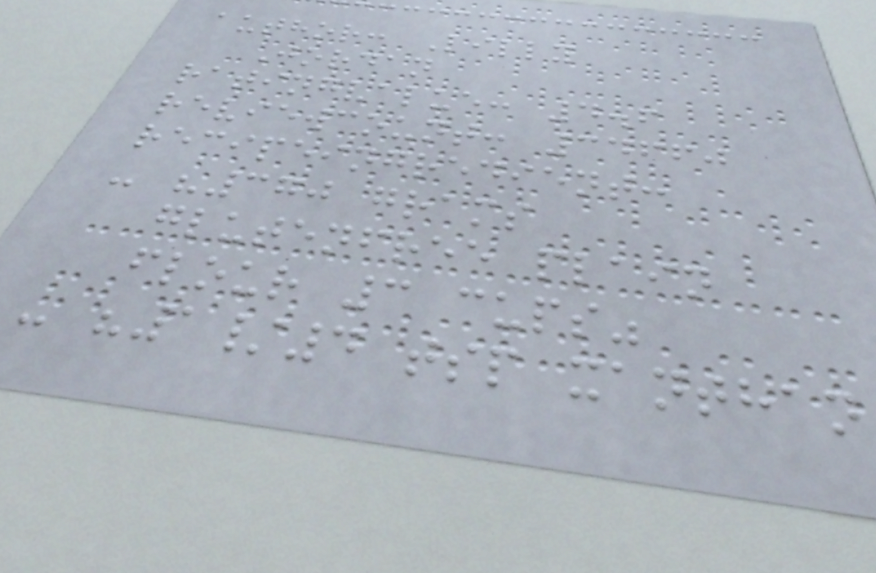author: Lilly
Jordan
ratingvalue: 4.6
reviewcount: 34660
recipeingredient:
- "370 grams
glutenfree plain
flour 3 cups"
- "1/4 tsp xanthan
